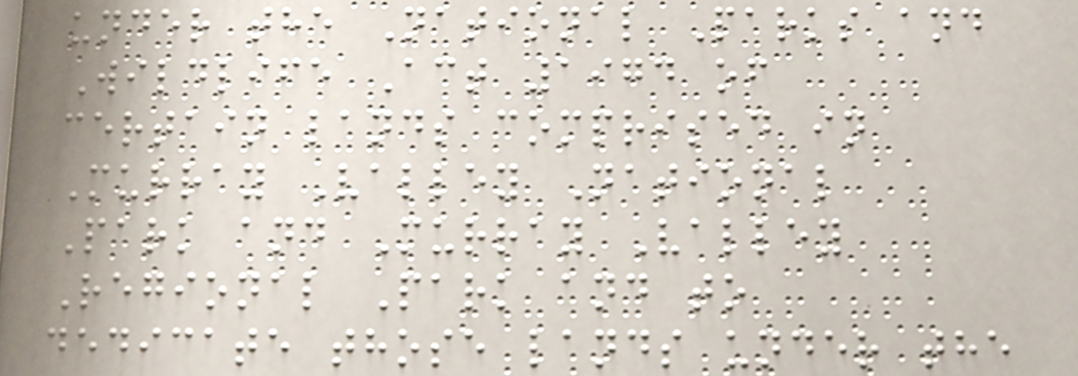under the National Parks and
Wildlife Act 1974 of
certain lands comprised in
Murray Valley National
Park and Murray Valley
Regional Park and to
dedicate those lands under the
